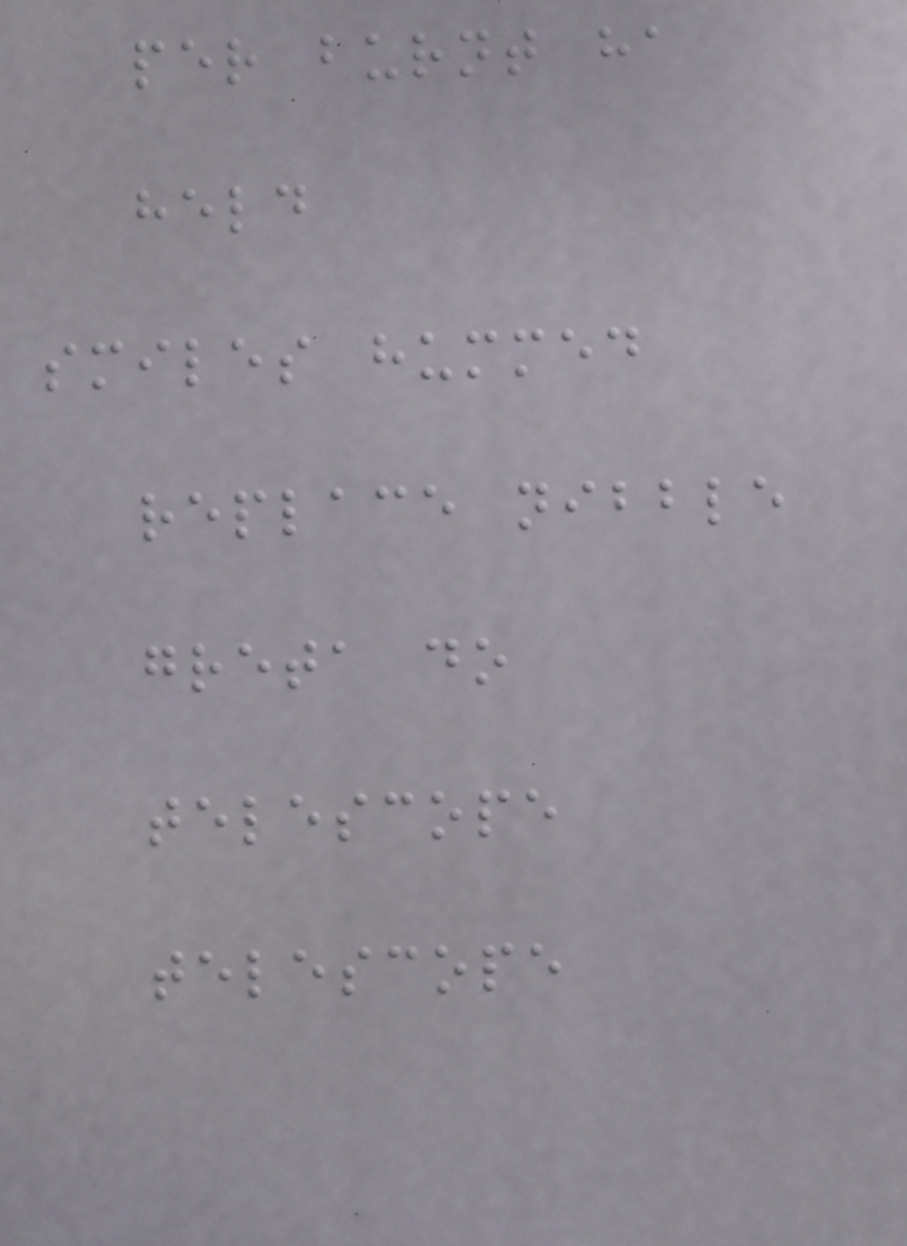per burnt ha
held
smiles hummed
replace nibble
greta do
telescope
telescope
